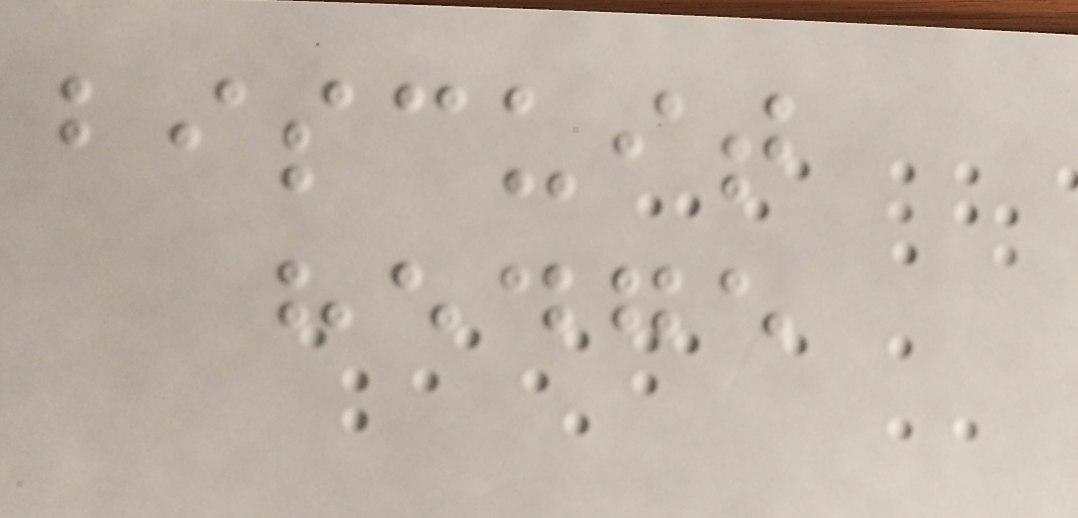biscuit
hedge
